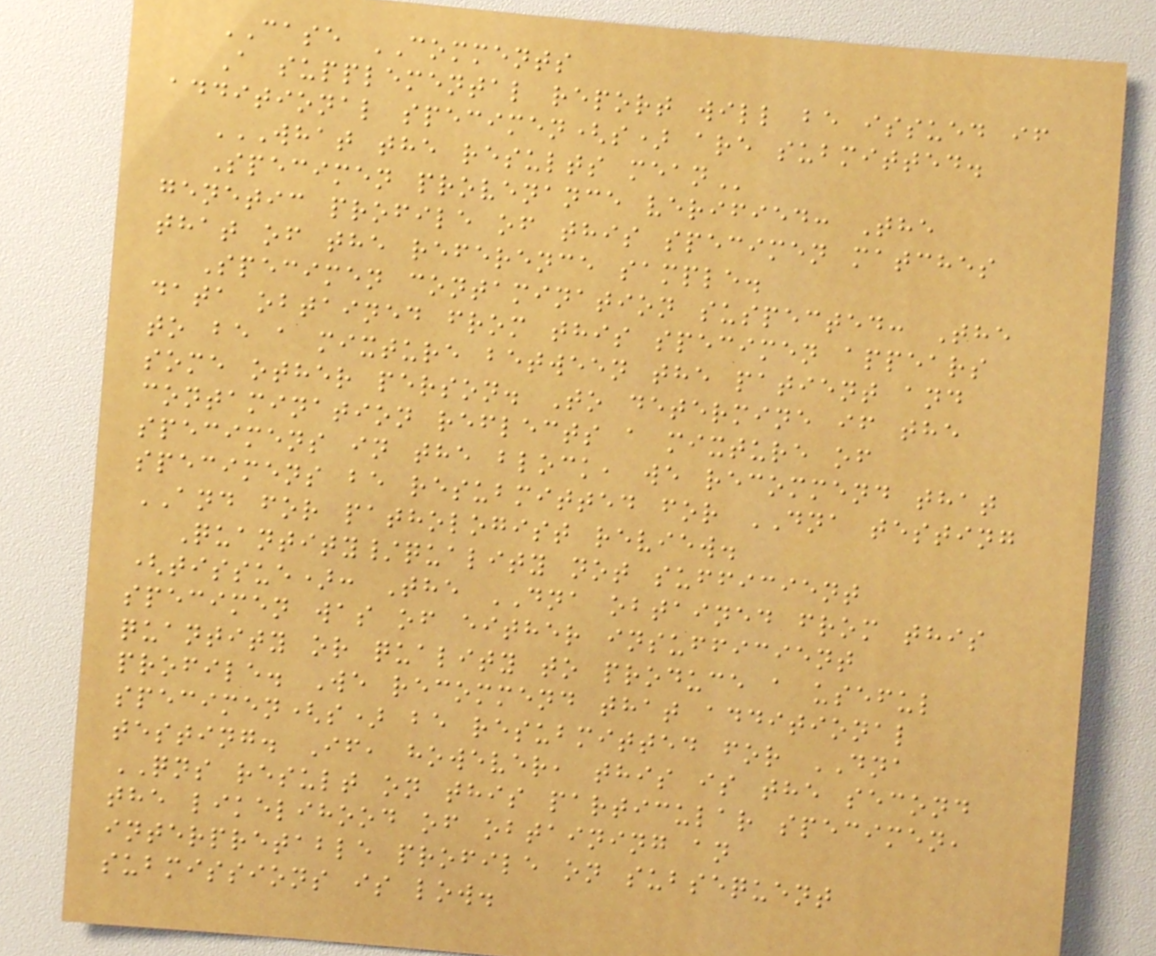CASE COMMENTS
A supplemental report will be issued if
additional specimen(s) are submitted.
WHAT THE RESULTS MEAN
Specimen provenance verified: The
genetic profile of this specimen matches
that of the reference sample.
Specimen contamination suspected: The
data obtained from this specimen appears
to be a mixture between the patient and
some other person. To determine if the
contamination reflects a mixture of
specimens in the block, we recommend that
specimens be resubmitted for DNA testing
AND for pathologist review.
Quantity/quality not sufficient
(tissue): The DNA obtained from this
specimen was of either insufficient
quantity or quality to produce a useful
profile. We recommend that additional
specimen(s) be resubmitted for DNA
testing. If, however, this is the second
QNS result on this particular specimen,
the likelihood of obtaining an
interpretable profile on subsequent
submissions is low.
